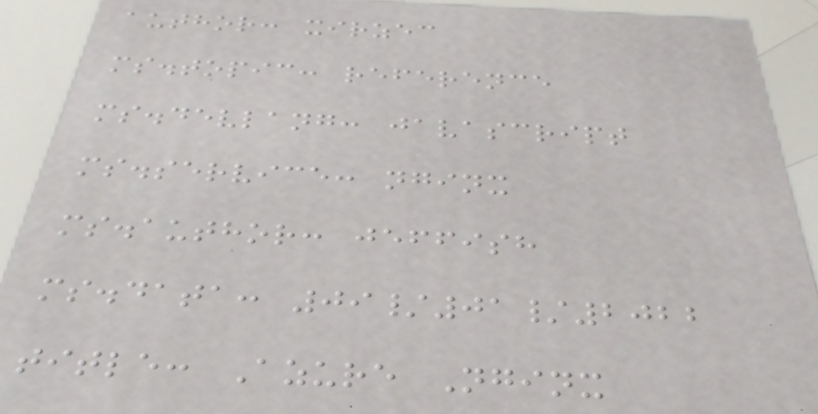author: xirzec
ms.topic: reference
ms.devlang: javascript
ms.service: nginx
ms.author: jeffish
ms.data: 09/01/2022
title: Azure Nginx
